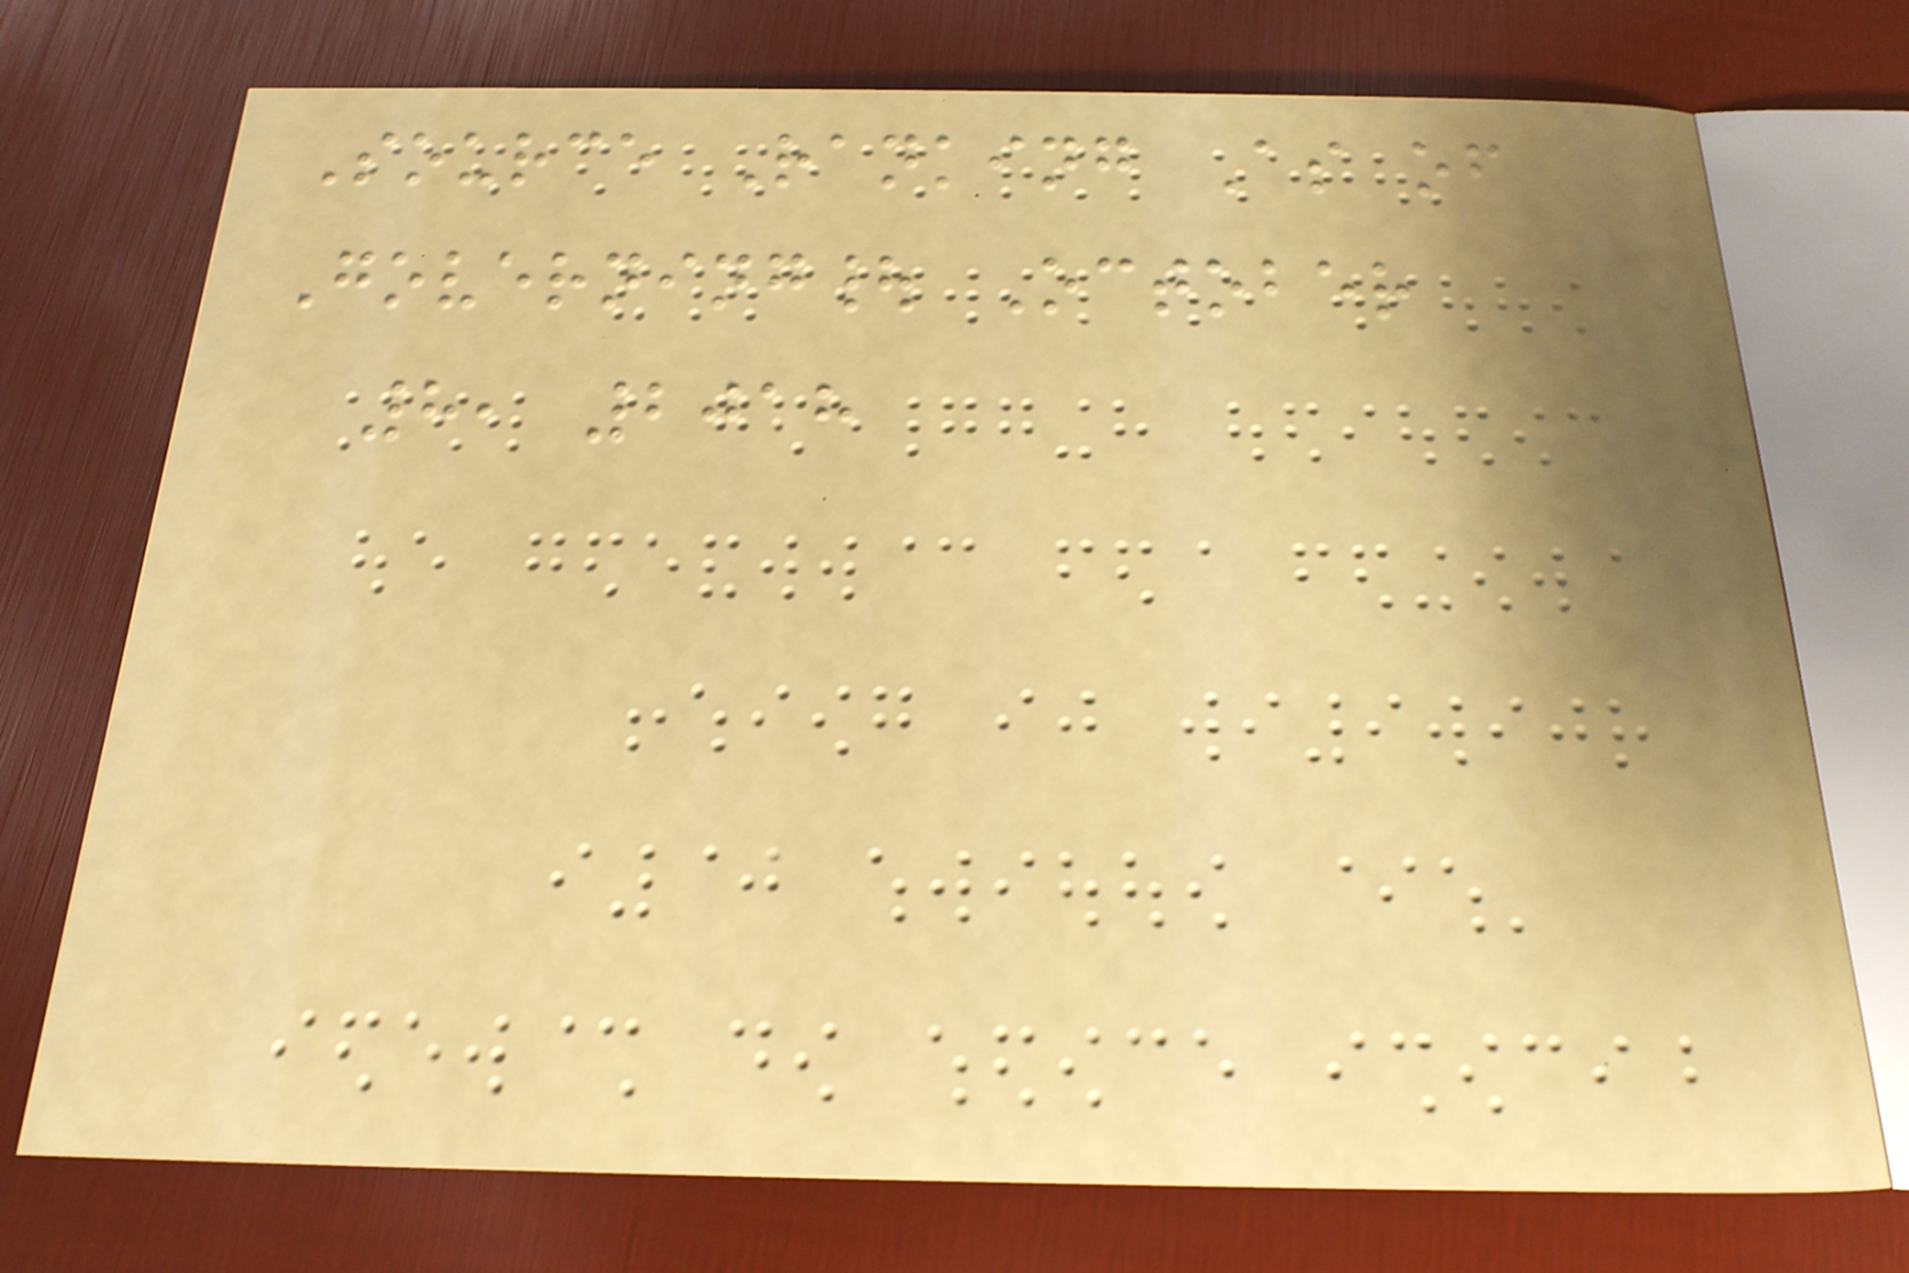Source Ranking As of
Governing| October
8, 2018
